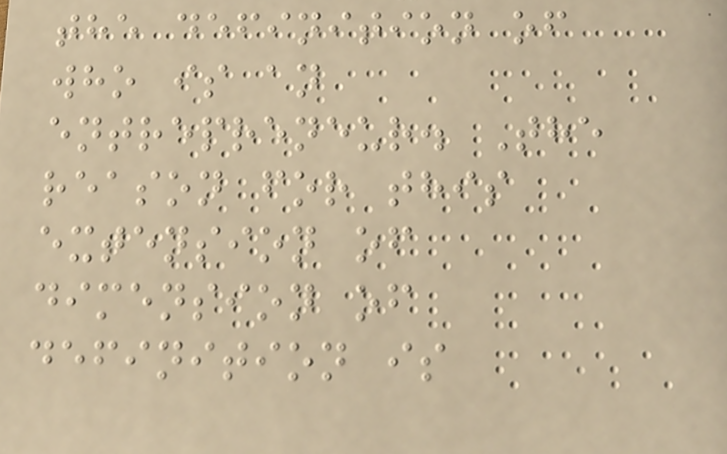the definition of
who is an
entrepreneur. The
reason for this
extension of
dimension of
definition is
